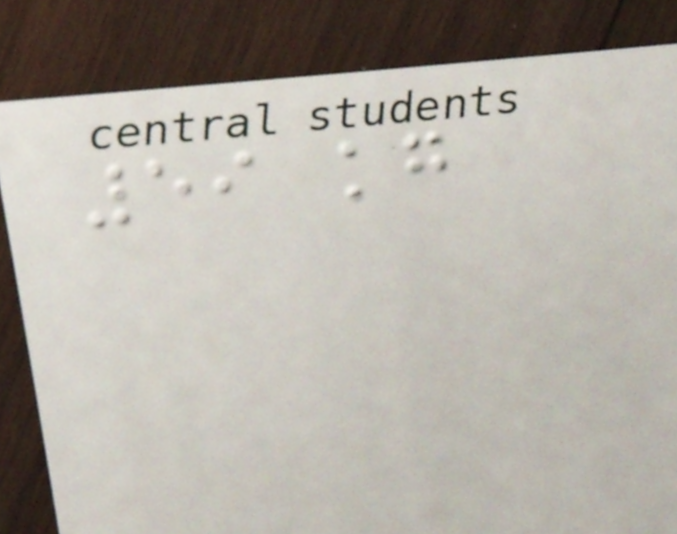59 kg
